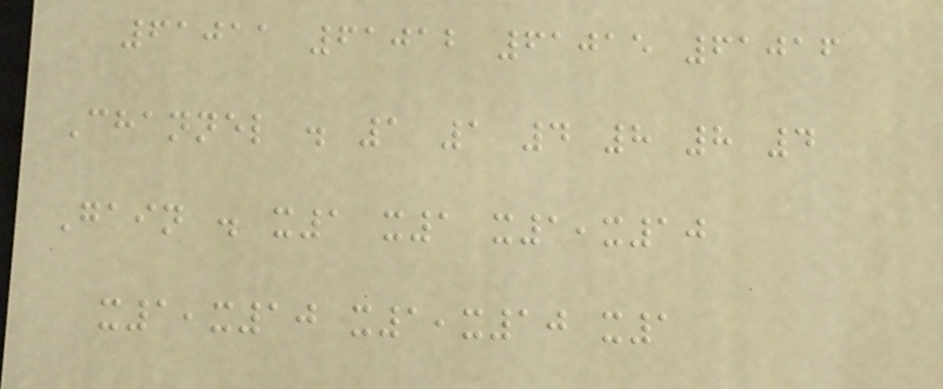61011 61012 61015 61016
Channel . 1 1 4 8 8 4
Gain . x1 x1 x1,x10
x1,x10 x1,x10 x1
